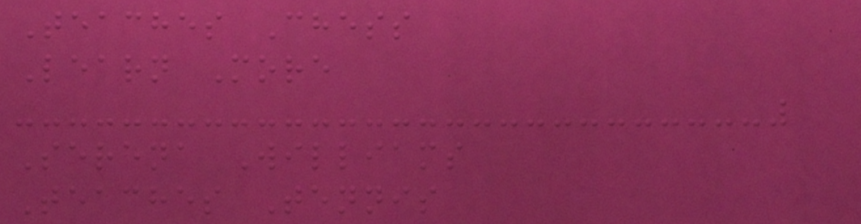Teaches Chess
Learn More
Serena Williams
Teaches Tennis
